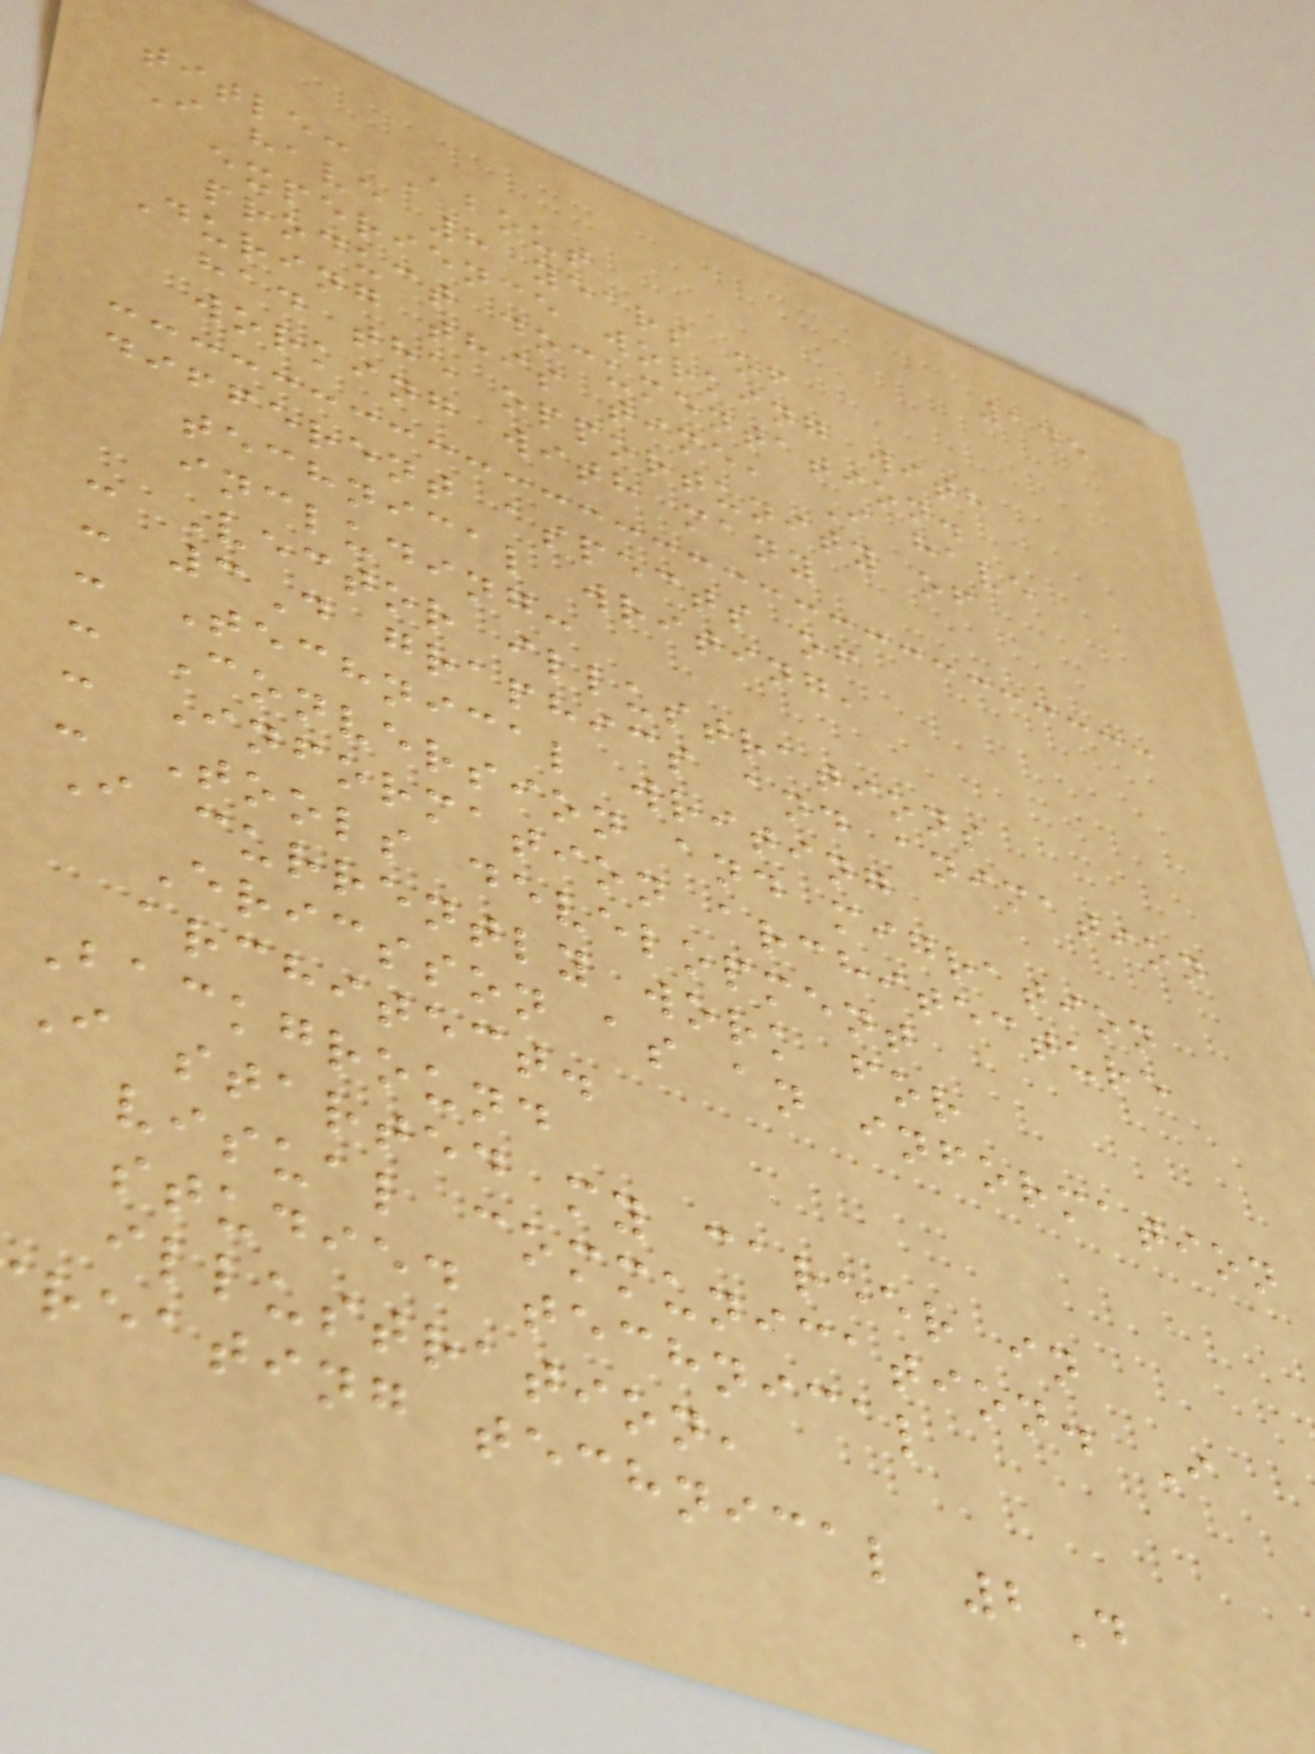145
title: About
I have 8 years of
experience working with
product documentation.
During this time, I have
had the opportunity of
working with many
different aspects of
technical writing,
including:
- Vector illustrations
- 3D graphics and animation
- Technical writing
- Conversion and migration
- Information architecture
- Tools development
I currently work for
Ericsson as an information
architect.
Background
I started my career in
visual communication. I
studied technical
illustration,
reating technical 2D
